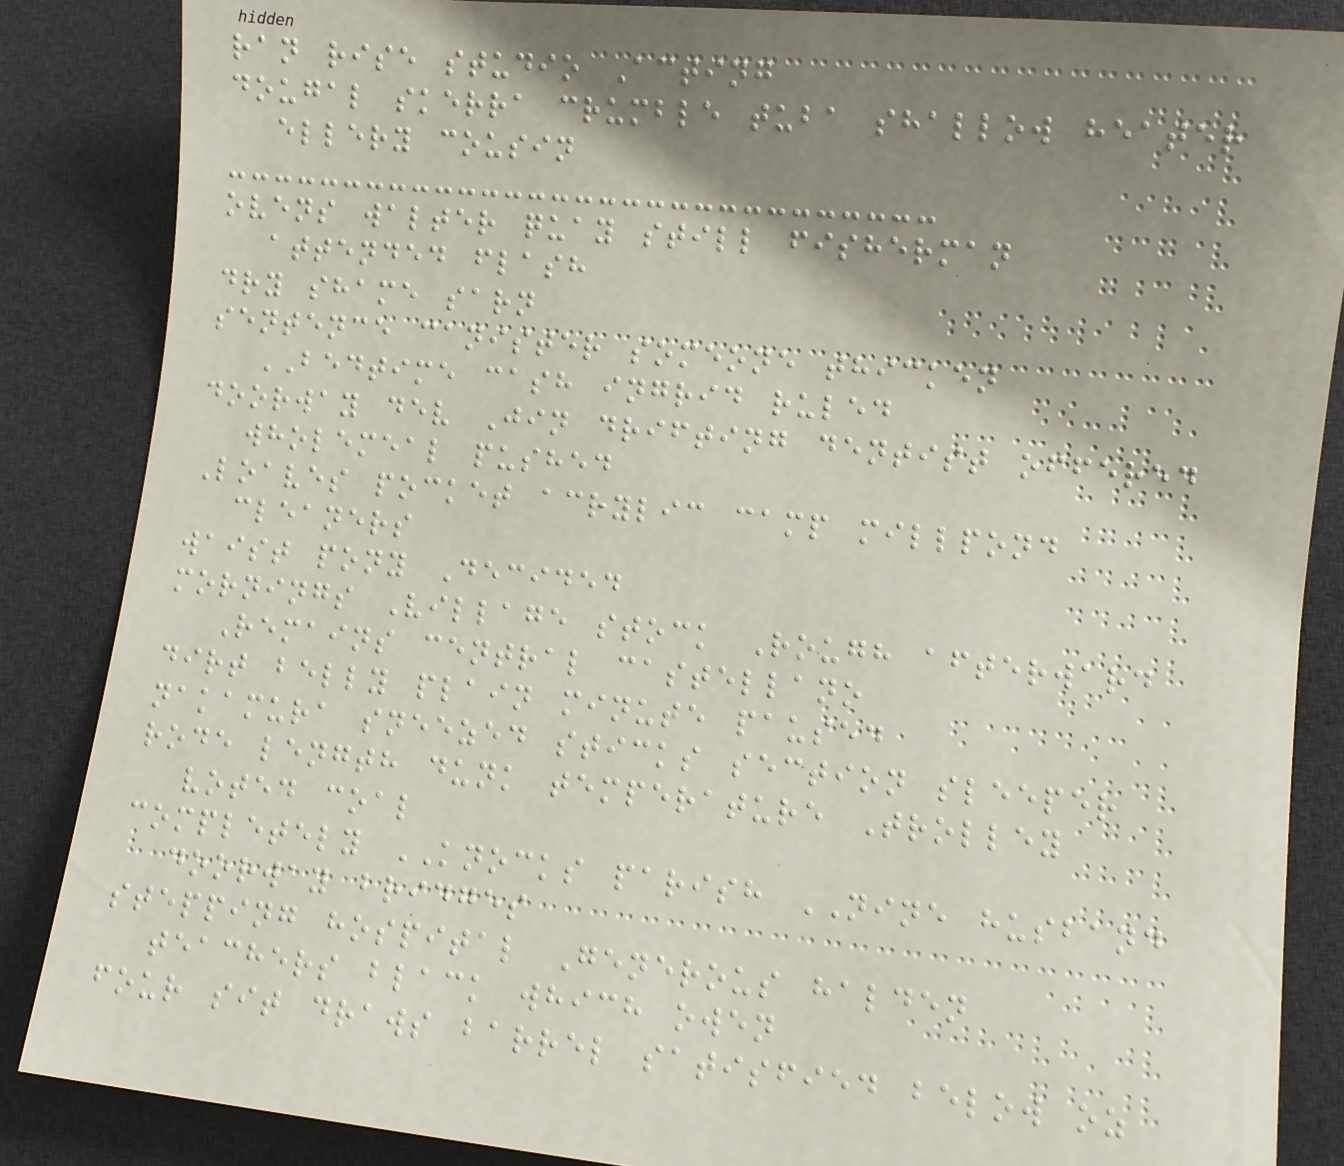ran rise studio Acting
dougal skerra crumble tuba shallow heater
ellery cousin
ovens walter quay still fisherman
attended flash
dry shame sarn
sentence canister someone thicken
BEDTIME cash ingrid ruled
doorway dev Jin drifting dentist offered
wholemeal pushed
Loaves pocket acrylic camp millpond
cleaners
waist pony Decided
mornings Village stock Rough afterward
Remains central castellano
dirt belly plain minute paused
nakamura sneezed sticks section sleeper
rode length dunk temperature Trolley
voted coal
completely KNOCKS parish NINE husband
doorway bridges
stepping hospital Generous halden
teachers black which owen
four sit draws barrel satisfied below oz
